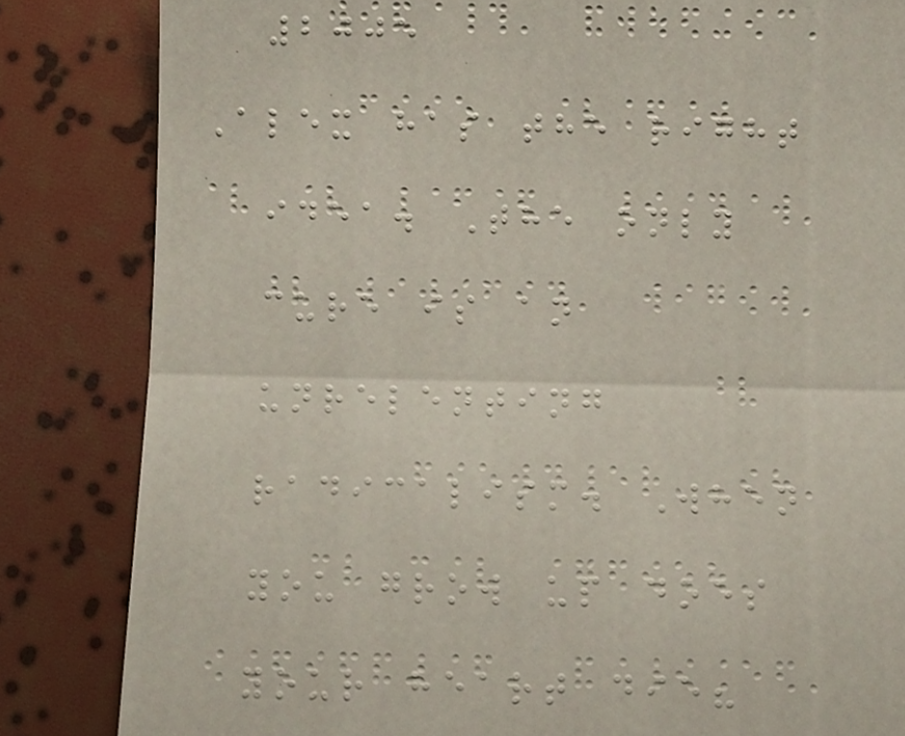2005
Alex has the right
idea. The only
cure is an
unrelenting
radicalism. When
you grow up does
your heart die?
